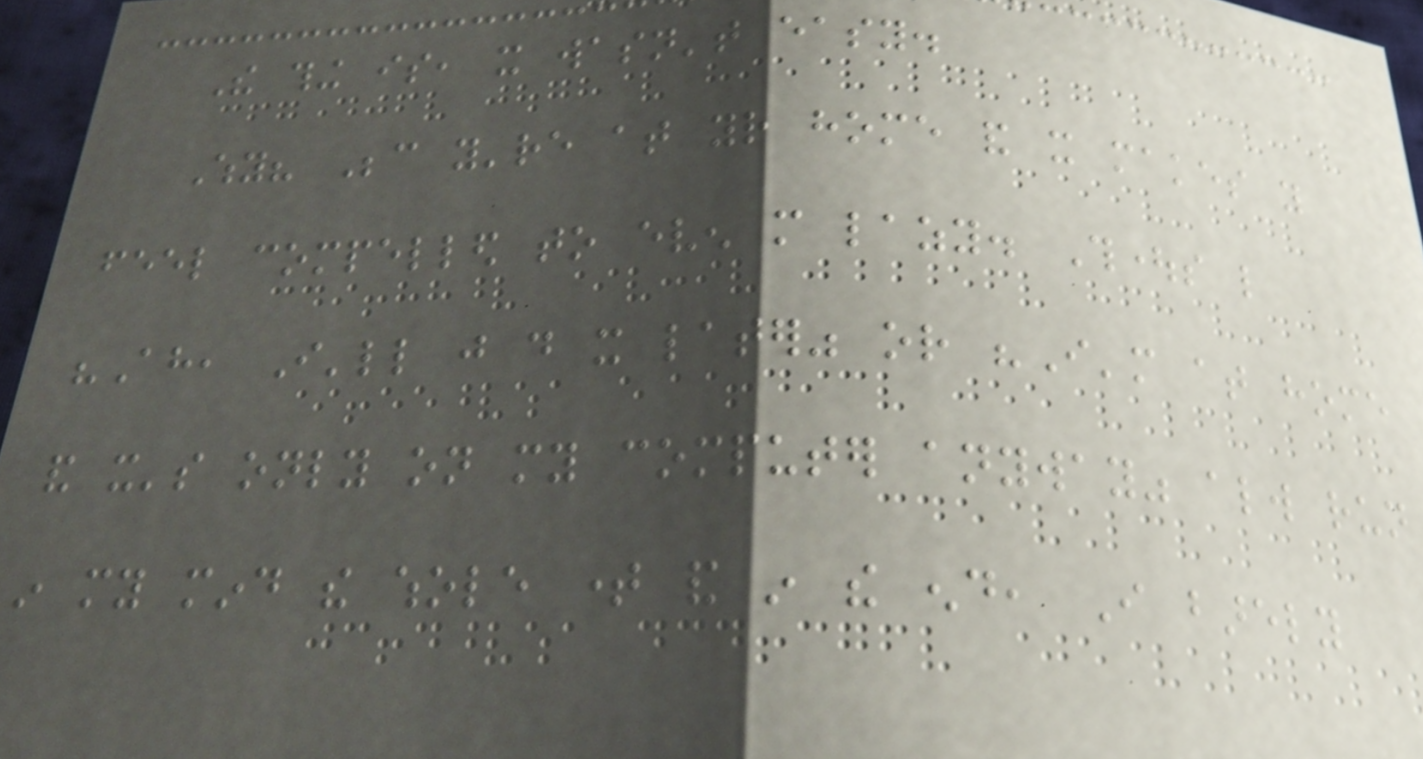The thing is, it wasn't easy.
Why? Because you're at your home and it makes you
feel compelled to even more lazy. Thoughts like
"Ah, I'll just do it later" or "I'm at home
and it's only on my computer anyway" always run
in my mind the whole time and in the end, I barely
